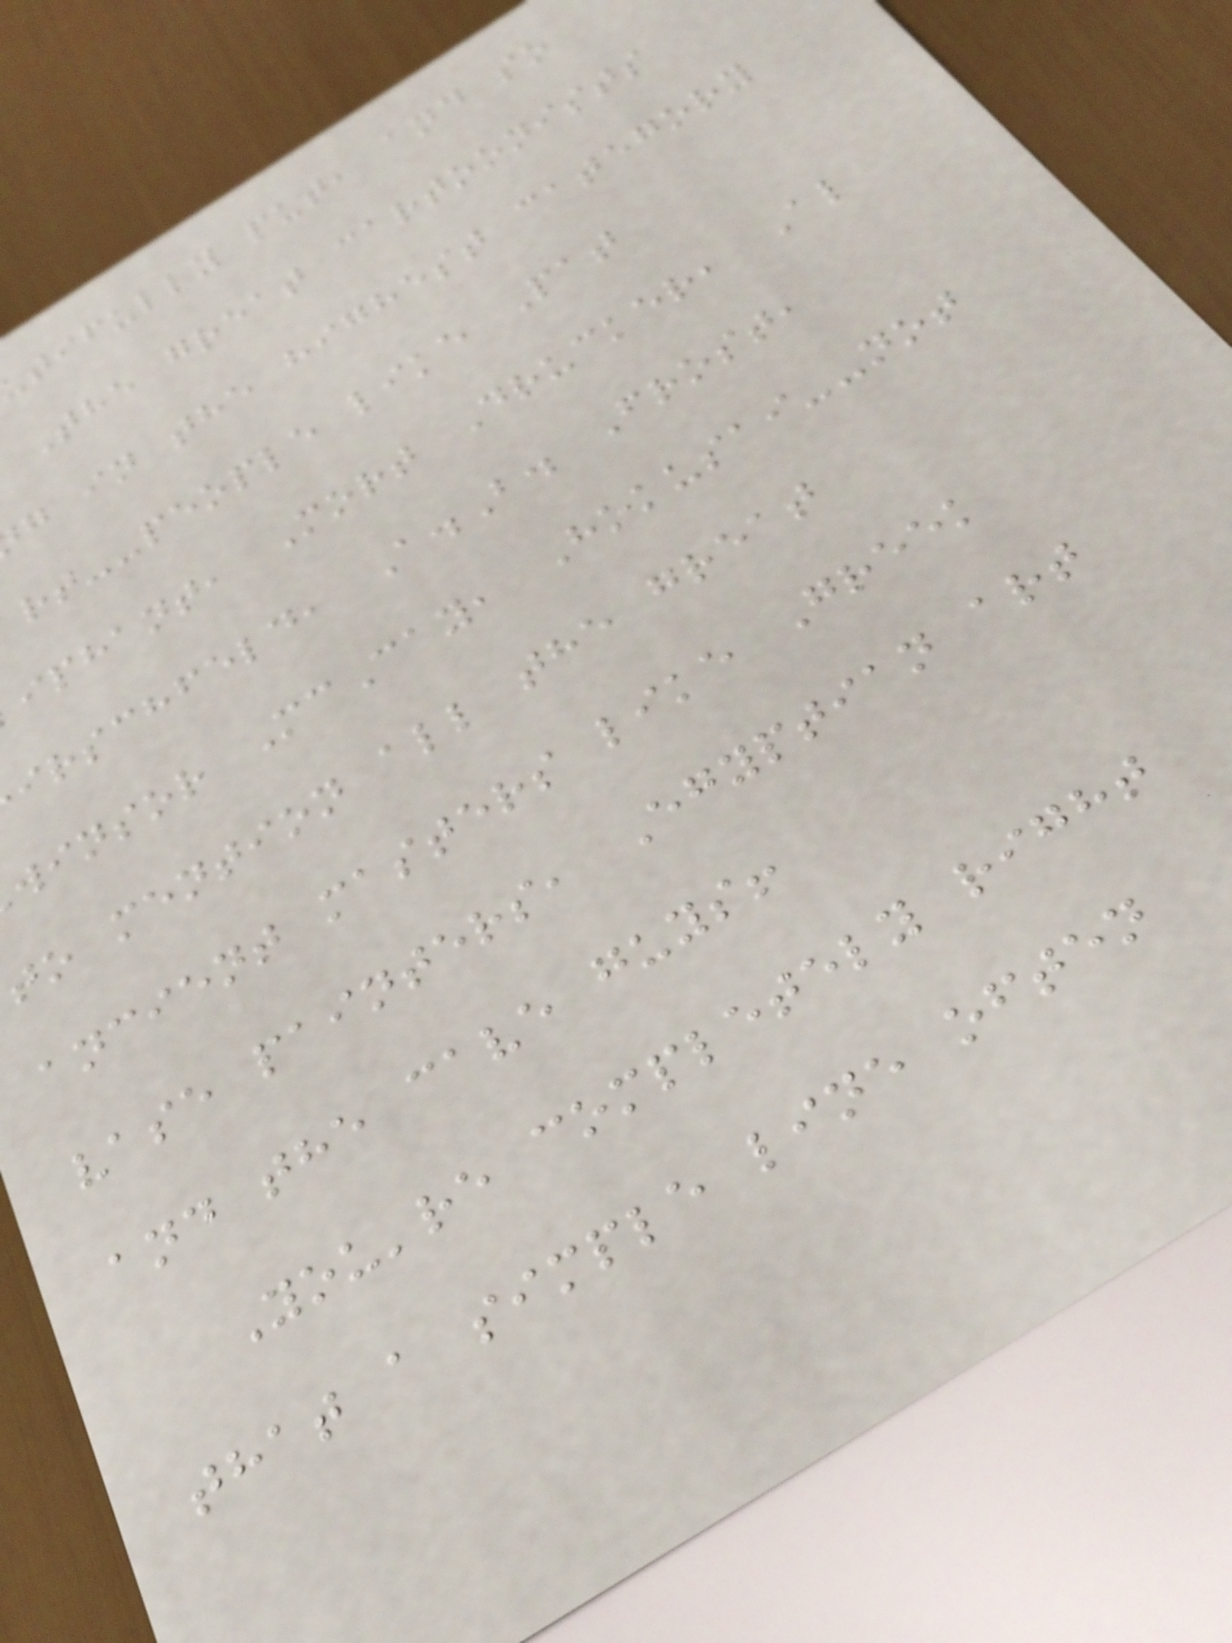tifully put, and so
The great cartoonists
g in the highest category
rt--people like Pat
iphant, Mort Drucker, Al
irschfeld, A.B. Frost,
winsor McCay, Hokusai--not
to mention all the great
ancient masters like Greek
vase painters, Egyptian art
and the cave guys!
You're completely right
that a simple line often
